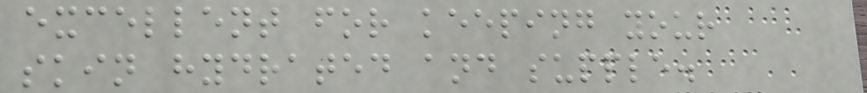excellent for keeping your
skin hydrated and supple.
